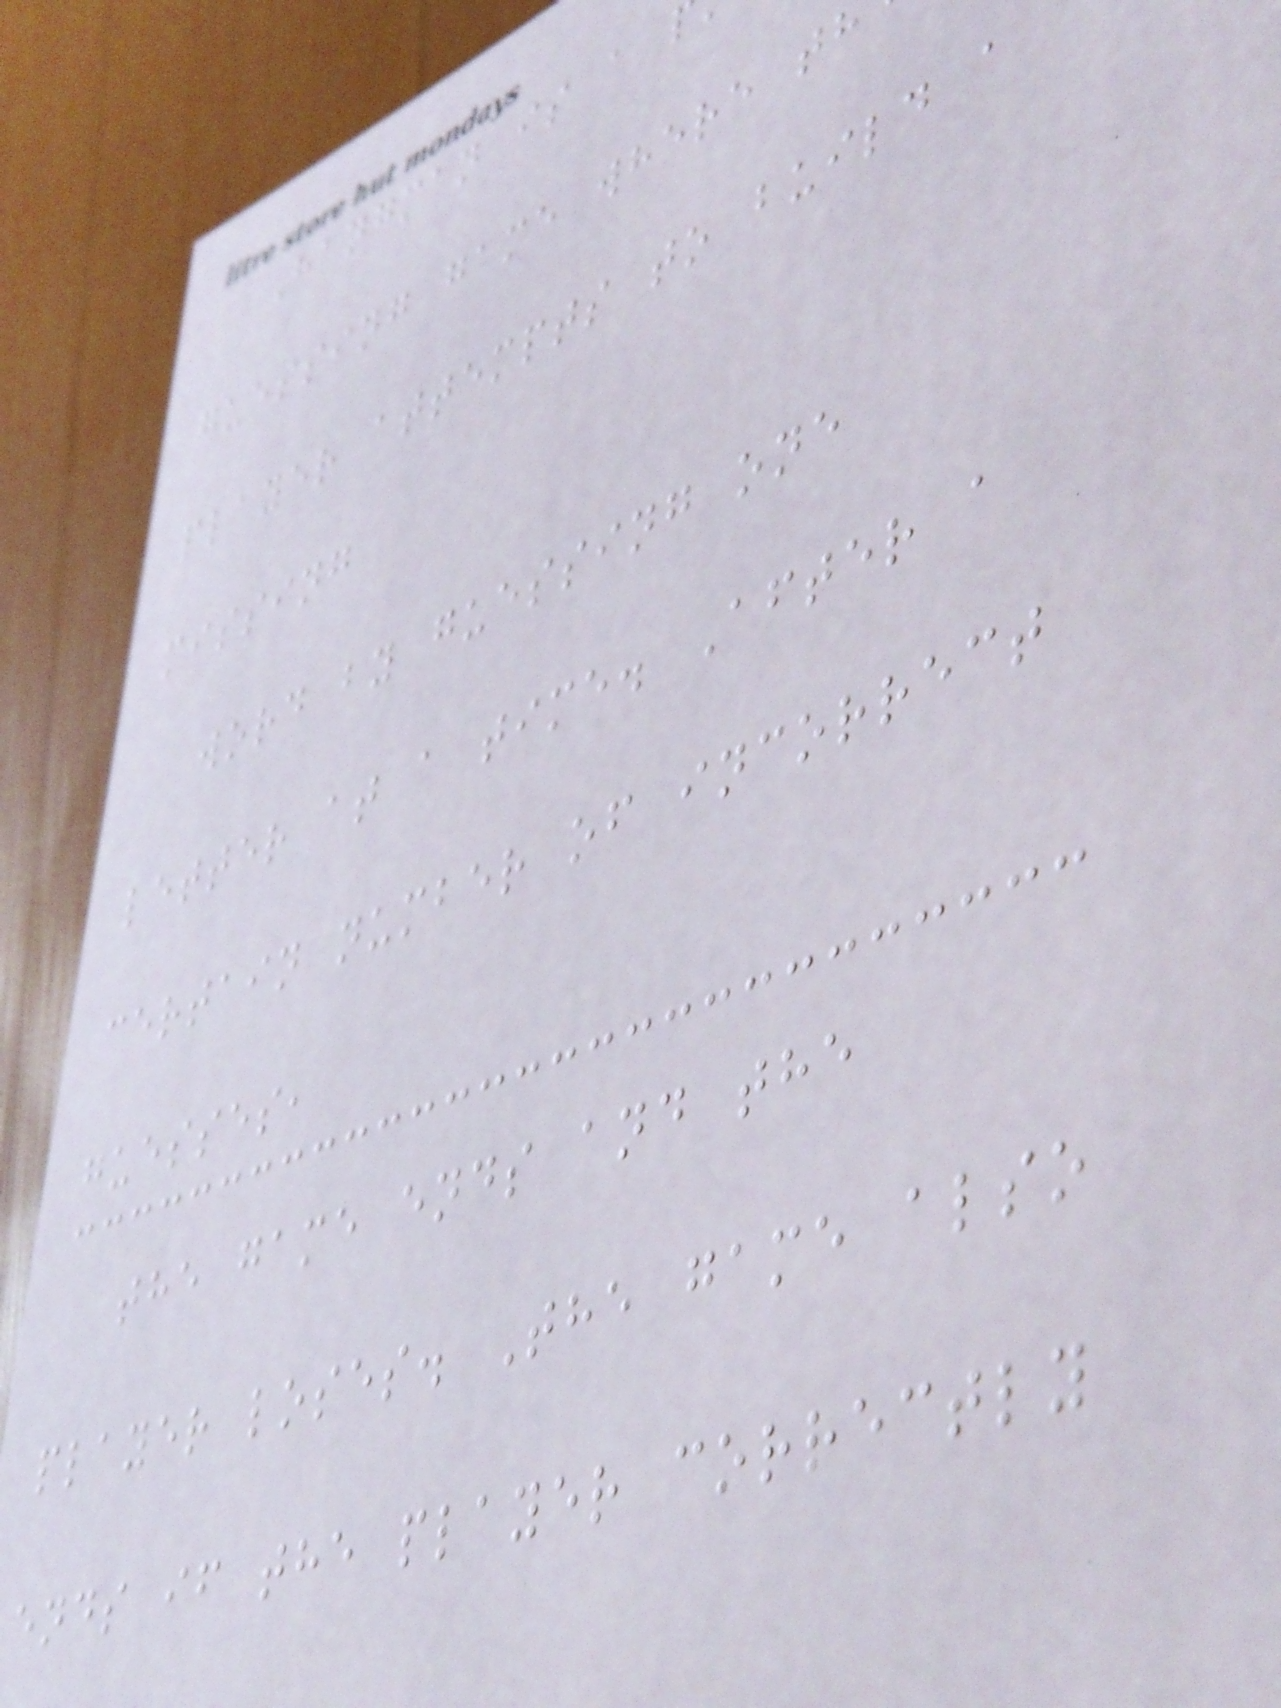Hangman is a
guessing game where th
player attempts to build a
missing
word by guessing one
letter at a time. After a
certain number of incorrect
guesses,
the game ends and the
player loses. The game also
ends if the player correctly
